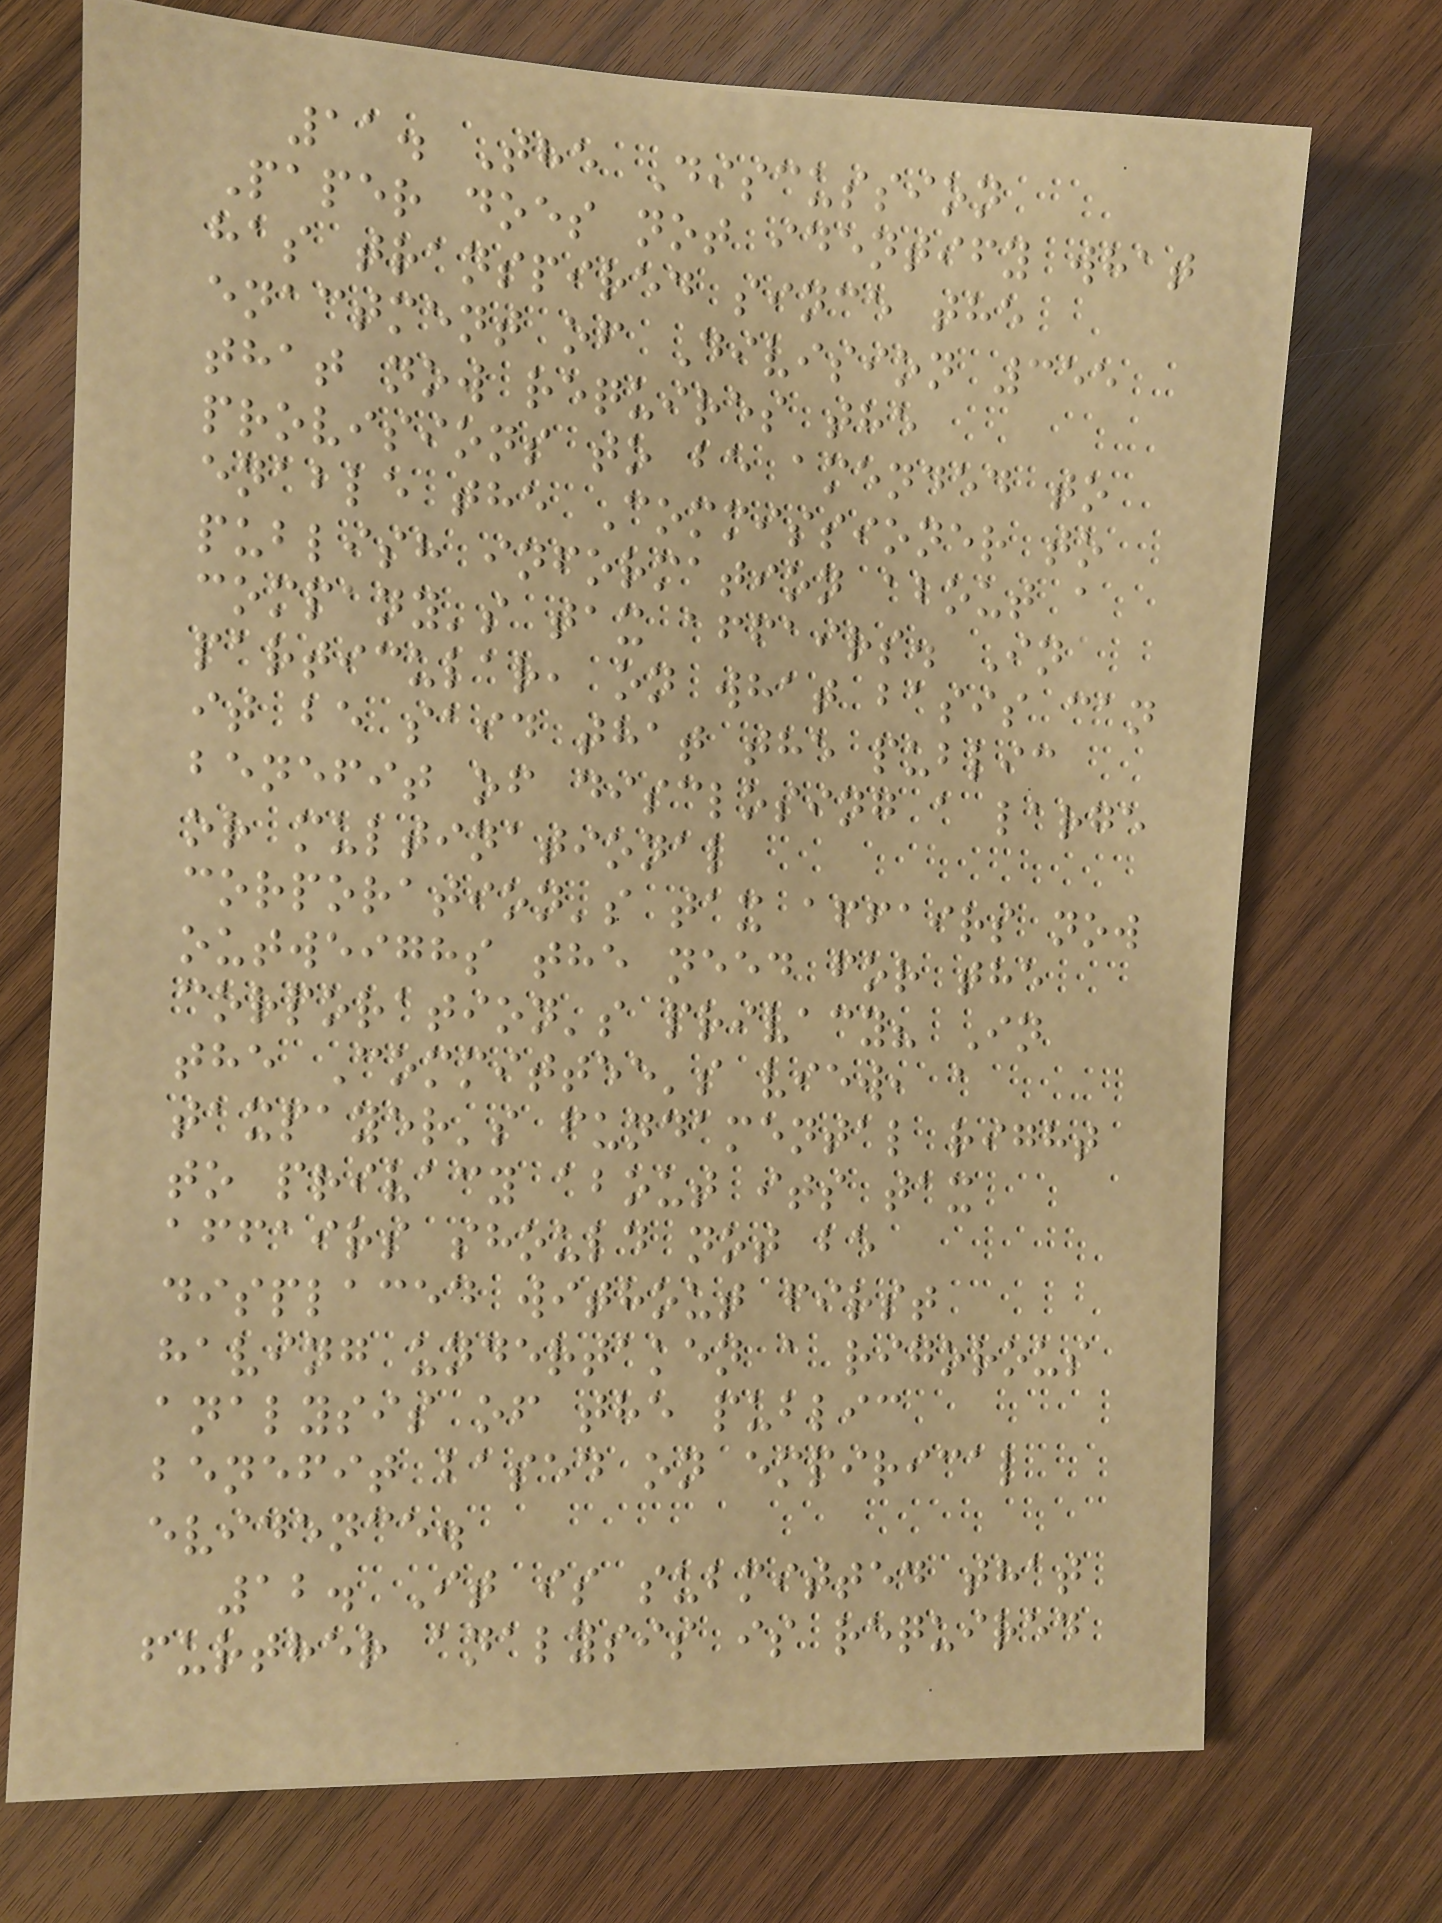11. The Discussion
Paper does not identify what
has transpired since the
enactment of Division 355
that now requires the
provisions to be amended to
enable the Commissioner to
publish information about a
company's tax affairs. In
particular, on what basis can
it be said that the public
benefit of disclosing a large
or multinational
corporation's tax affairs now
outweighs the need for the
corporation's privacy? In
the Committee's view, a
taxpayer's fundamental right
to privacy about its tax
affairs should not be
displaced without first
having undertaken a rigorous
analysis of the public
benefit based on empirical
evidence.
12. It is submitted that
further analysis is required
